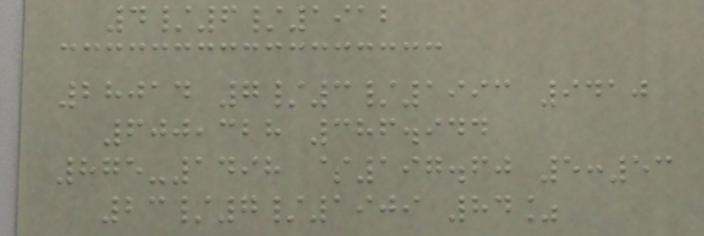4/6/1912
28014 7/3/1993 9410
600,328 386.944
875-1498 $197.60 5:53
23/7/1909 84%
